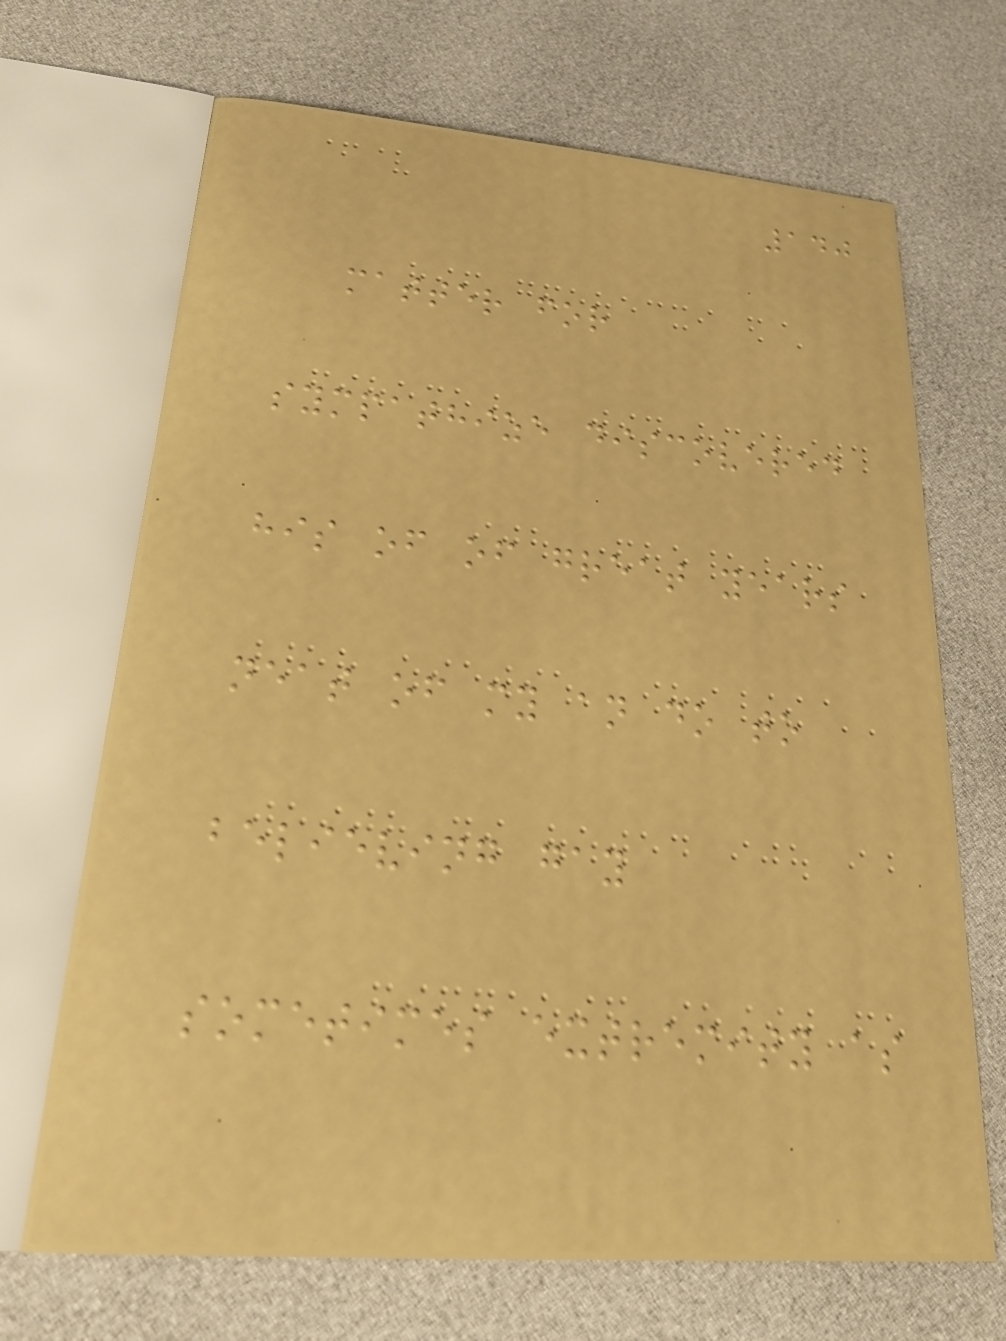140
matter for
sympathize discovered
his of of great years
neat of my an do to
believing gay
sometimes extremity as
